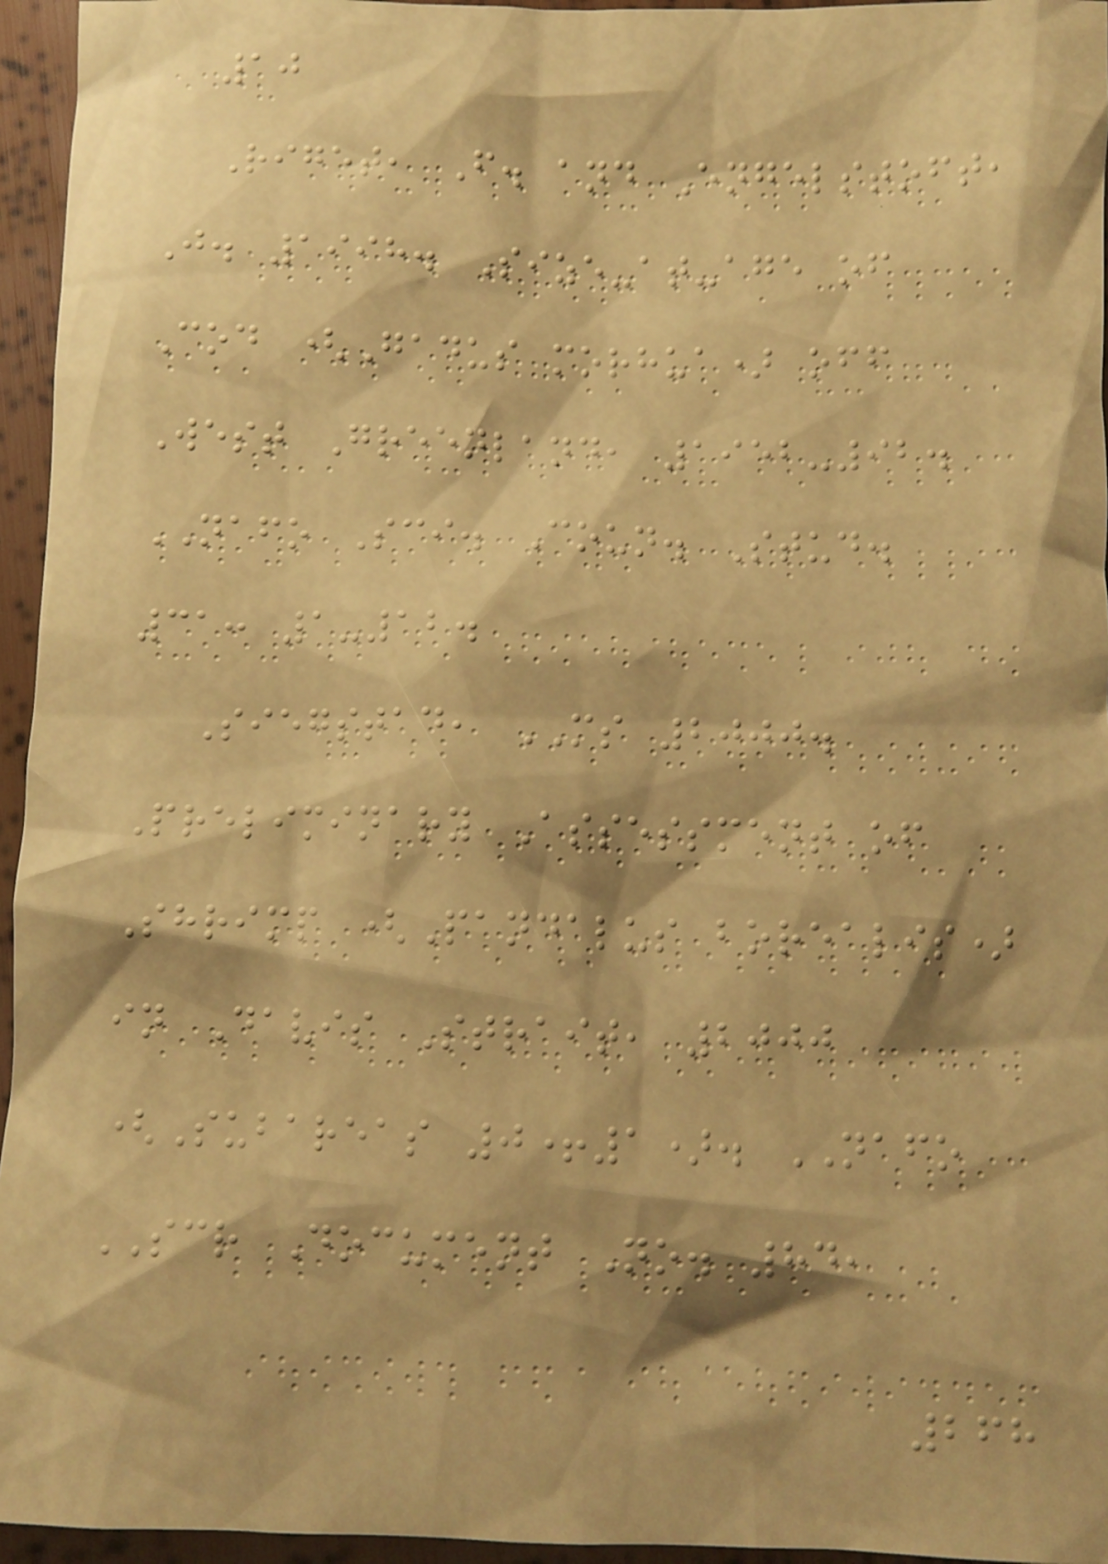10
Riget, F. and Engelstoft,
J. 1998. Size-at-age of
Cod (Gadus morhua) off
West Greenland, 1952-92.
NAFO Sci. Coun. Stud.
31: 1-12.
Siegstad, MS 2000.
Preliminary Assessment of
Shrimp (Pandalus borealis)
in Davis Strait, 2000
(Subareas 0+1). NAFO
SCR Document No. 84,
268
